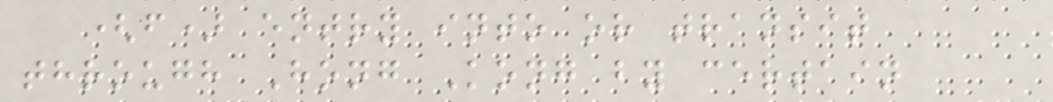(f) entry into or transit
through Hong Kong by certain
